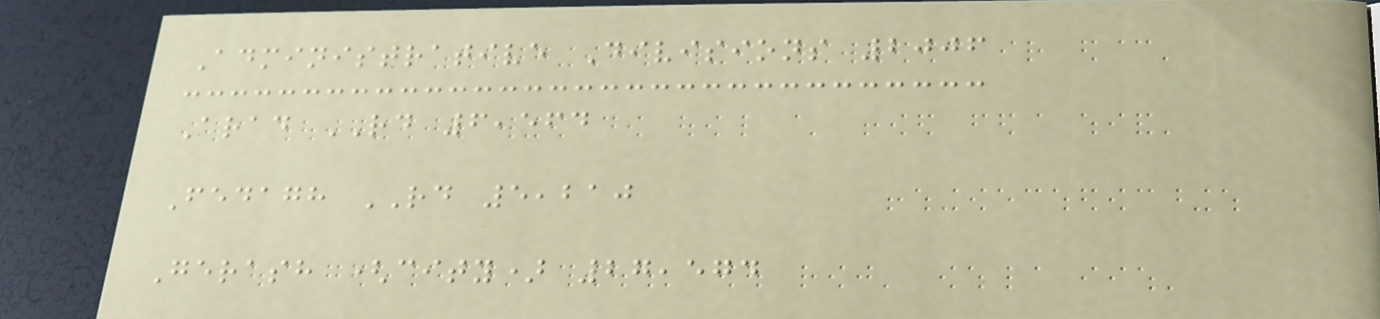Administrative Divisions 2006
Arad RD 6,564
Fedagh RD 5,210
Gerash (city) 27,574
